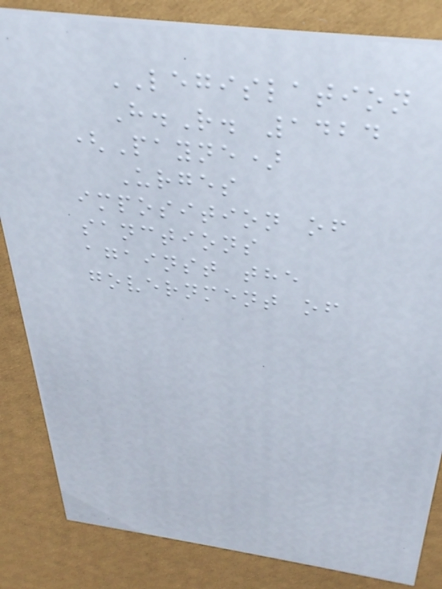LEGISLATION
H.R. 1424
(Payne)
Urges
imposition of
sanctions
against the
government of
